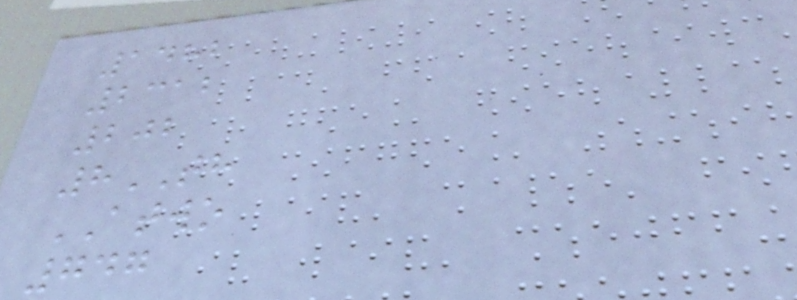1482
2312
202
8TH
ATWO
747
